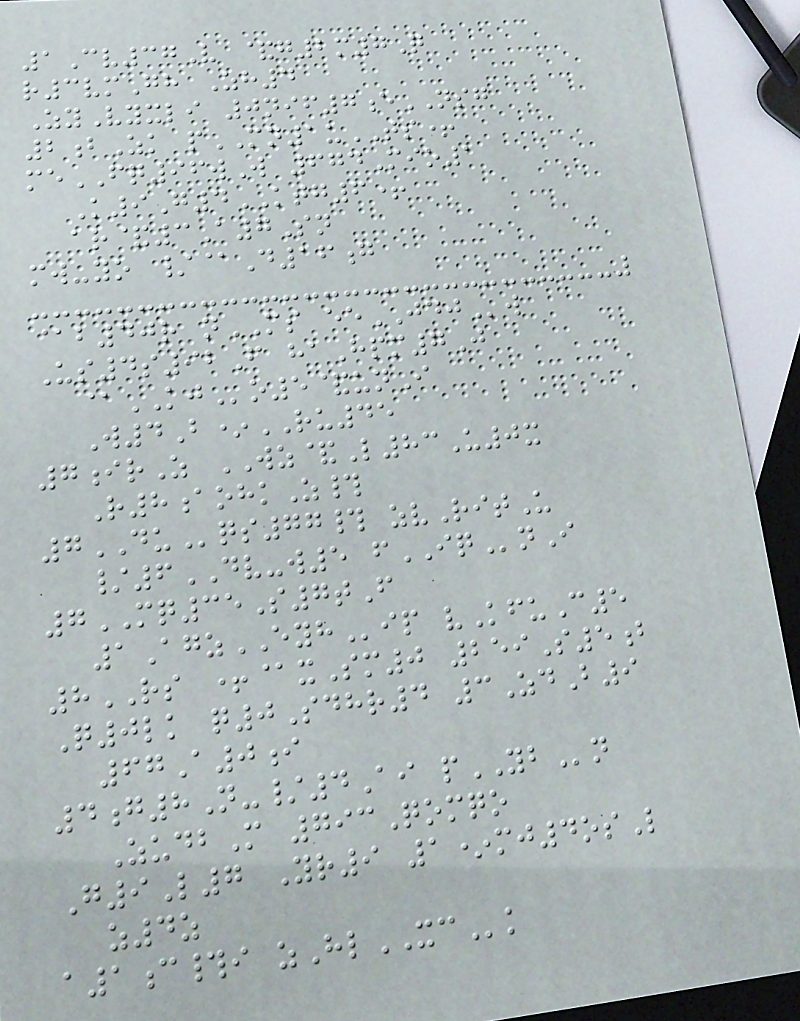1Cv37V &g2m7Q
r3vmGh Zh4
ZyVyxli 0nif7eNSG
2bZk pMN1uTS+
meFQ96wW 674Mio1
K9G4KTG6+
ar&3A7Sn
mw-yo /@D16g
@b40r nMS eeJDJw
Us4s92F haHpm7J
@KJo5&unI
W4B*RU45
7irZ WZ&L83U0x
R8aohkZ#
7DUqs77# zvRitU
/6DV-w5 fIQnI
7MQ35S7tF
1AgzEYHip vKfuC5
8RS +@xSm0 259S5b
Q0lk q0Sdhr4 3ZdB9
67A0i
4g8N-/4Ai pYBn
ZudbM 793Qomqo
G9L7 Yr9 1*mj4osL
z4z
a1c#i zHlXCk
